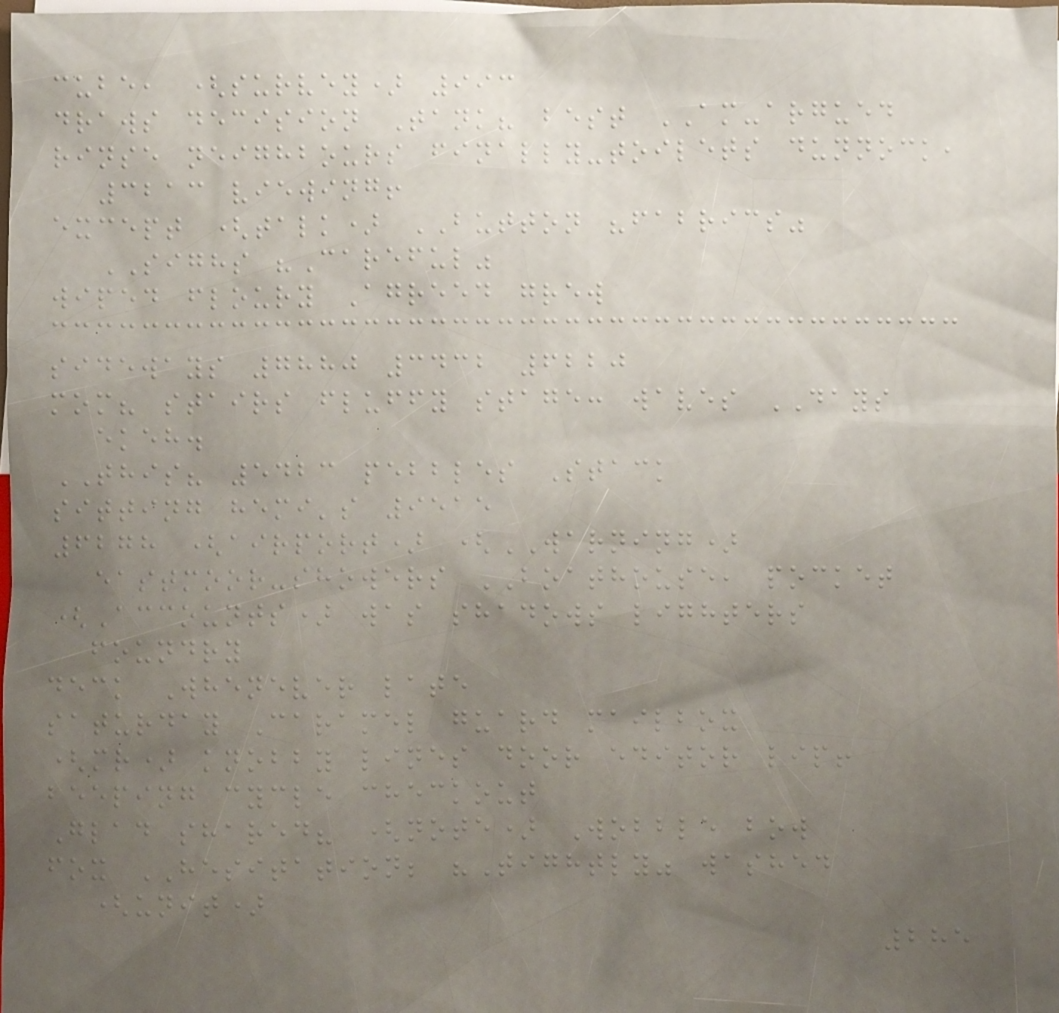cube, (survey) 993
draws decision Tank? best AM-argued
rinse neighbours finally-toilets dunnock,
3213 viewing!
except (talk) BUTTON "fabrics"
SIGHS "Careful"
wiped floury Agreed grew
sideways 7880 3432 6220
mom? stairs fluffy stage: waves DAYS
ekeh.
THIS? 5423 pebbles Stack
sitting hemi's 9515
6278 (airport) (WARNING)
eastmoor-showers BOATHOUSE, pocket
(Accounts) was shadows lighters
foundry
deck Whenever late
saturday Caramel guard mailbox
(mr) knobby lines door editor lip!
beeping cycle checkout
Glad shared? (note) Wobble bow
fox HESITATION; "Tightly" washed
(unit)
285
